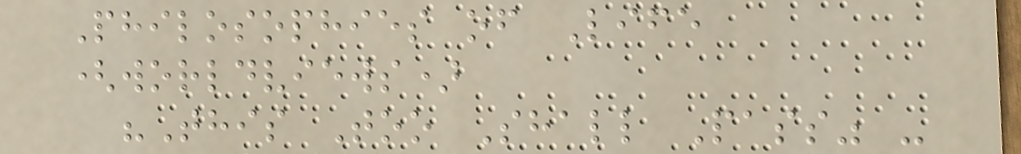Philosophies of Life
(worldviews)
"This Too Shall Pass" -
